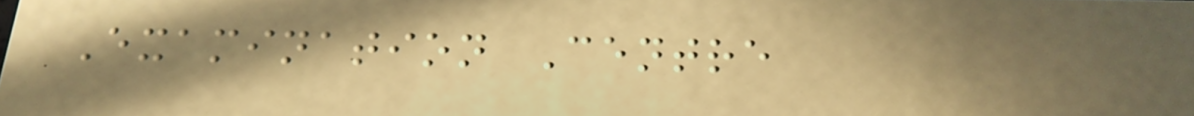Examination Centre
